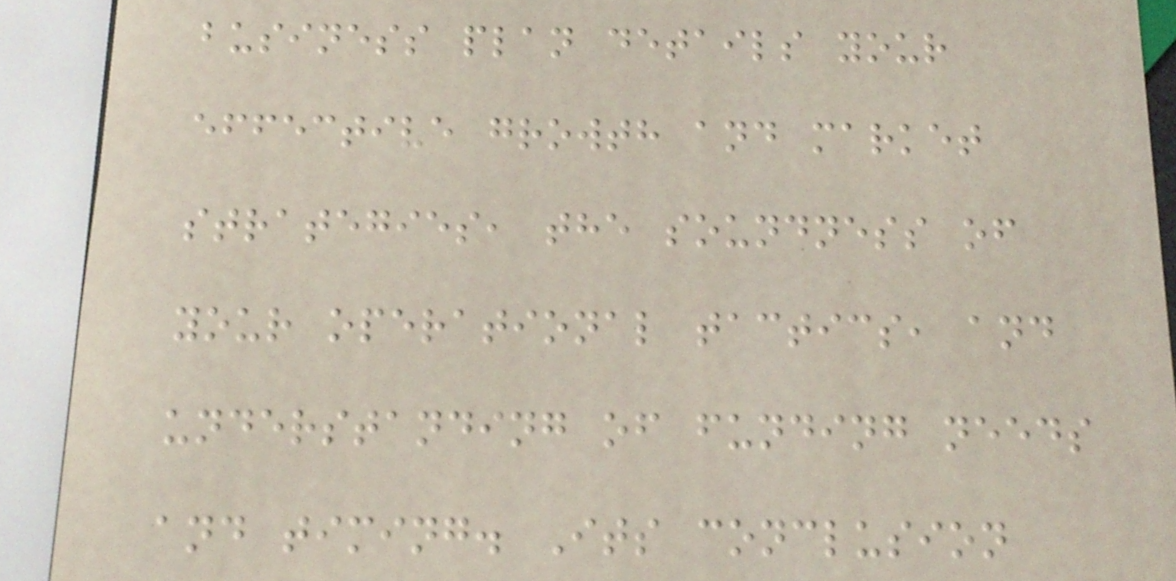business plan details your
effective growth and market
strategies, the soundness of
your operational tactics, and
understanding of funding needs
and timing. Its conclusion
